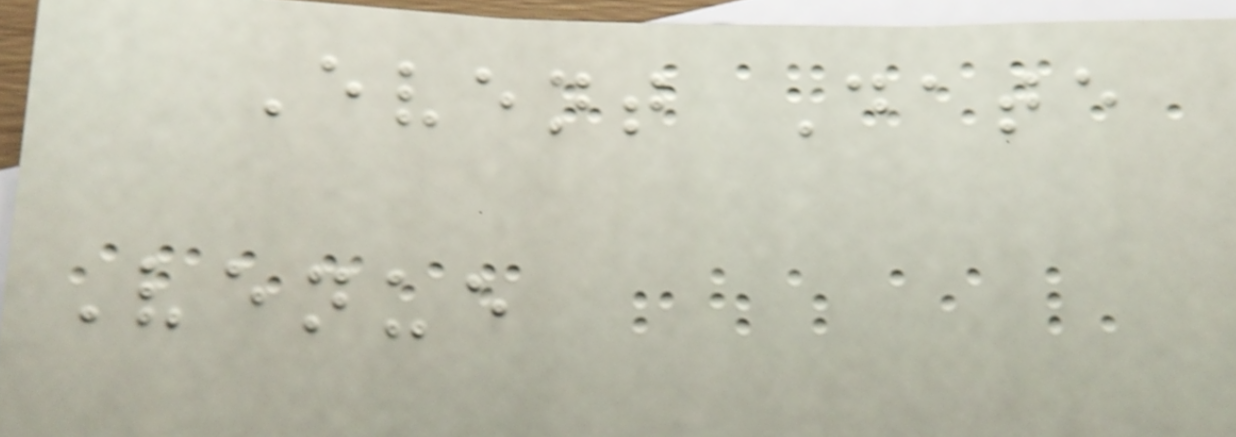Event Date
Venue
